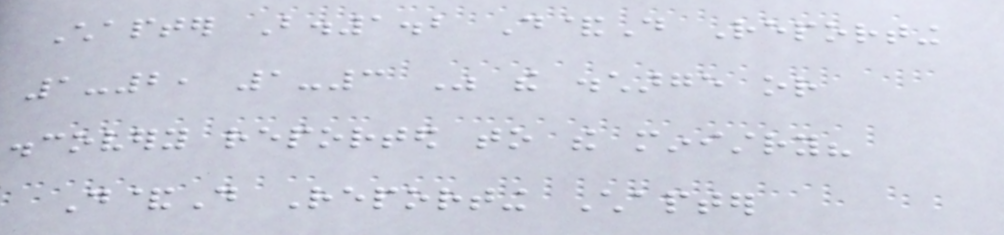Chapter B.1.2 D&D Reporting
1-2, 1-3 Was the discharge or
discovery reported to the ministry?
D&D Reporting Chapter
